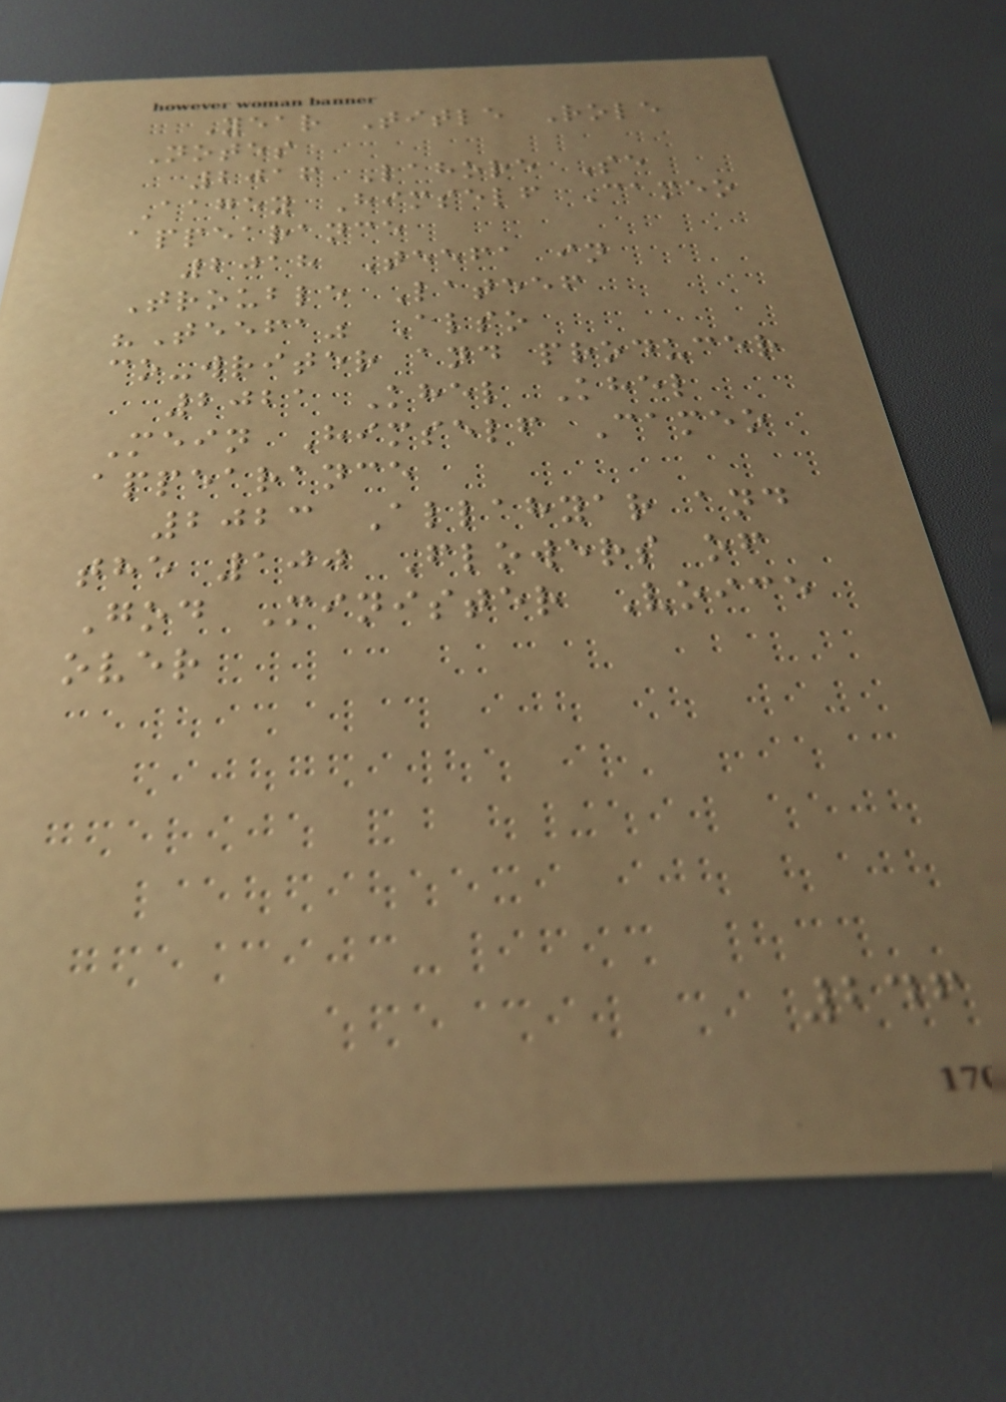Year Title Role
Notes
2016 Lahore Se
Aagey Himself Cameo
appearance
2018 Teefa in
Trouble Lateef
"Teefa" Also
co-writer and producer
2021 Khel Khel
Mein Himself Cameo
appearance
2023 Allahyar and
the 100 Flowers of
God Minister Voice
over
246
